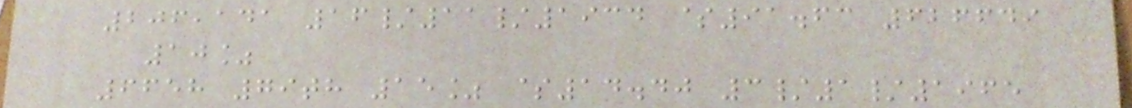206,141 16/11/1934 $91.63 626649
10%
6658 79th 15% $14.40 3/1/1965
